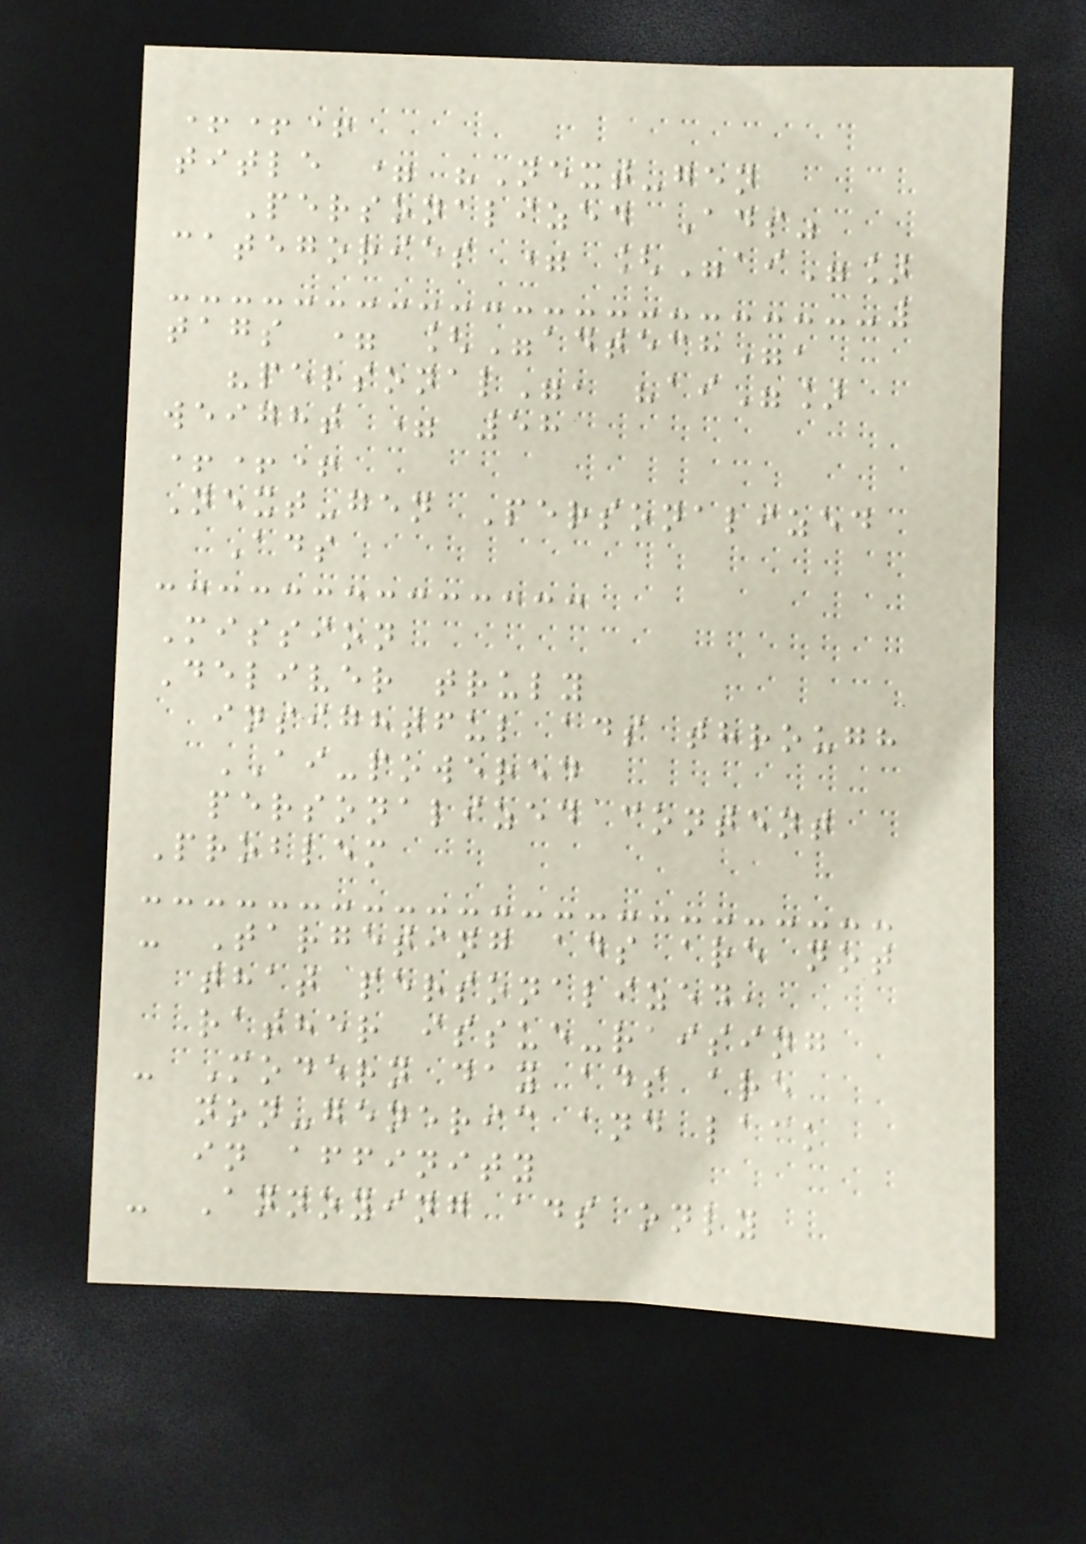+++
title = "Next-gen
Personalized Ads"
categories = ["ai"]
tags = ["adtech",
"personal", "ai"]
weight = 58
+++
Next-gen Personalized
Ads
Mission
Deliver truly
insightful ads through
AI-powered
personalized content
Problem
- Targeting ads are not
that personalized,
rather issue-raising
- Modern day ads are
non-generic and lack
in affinity
- Annoying ads only
